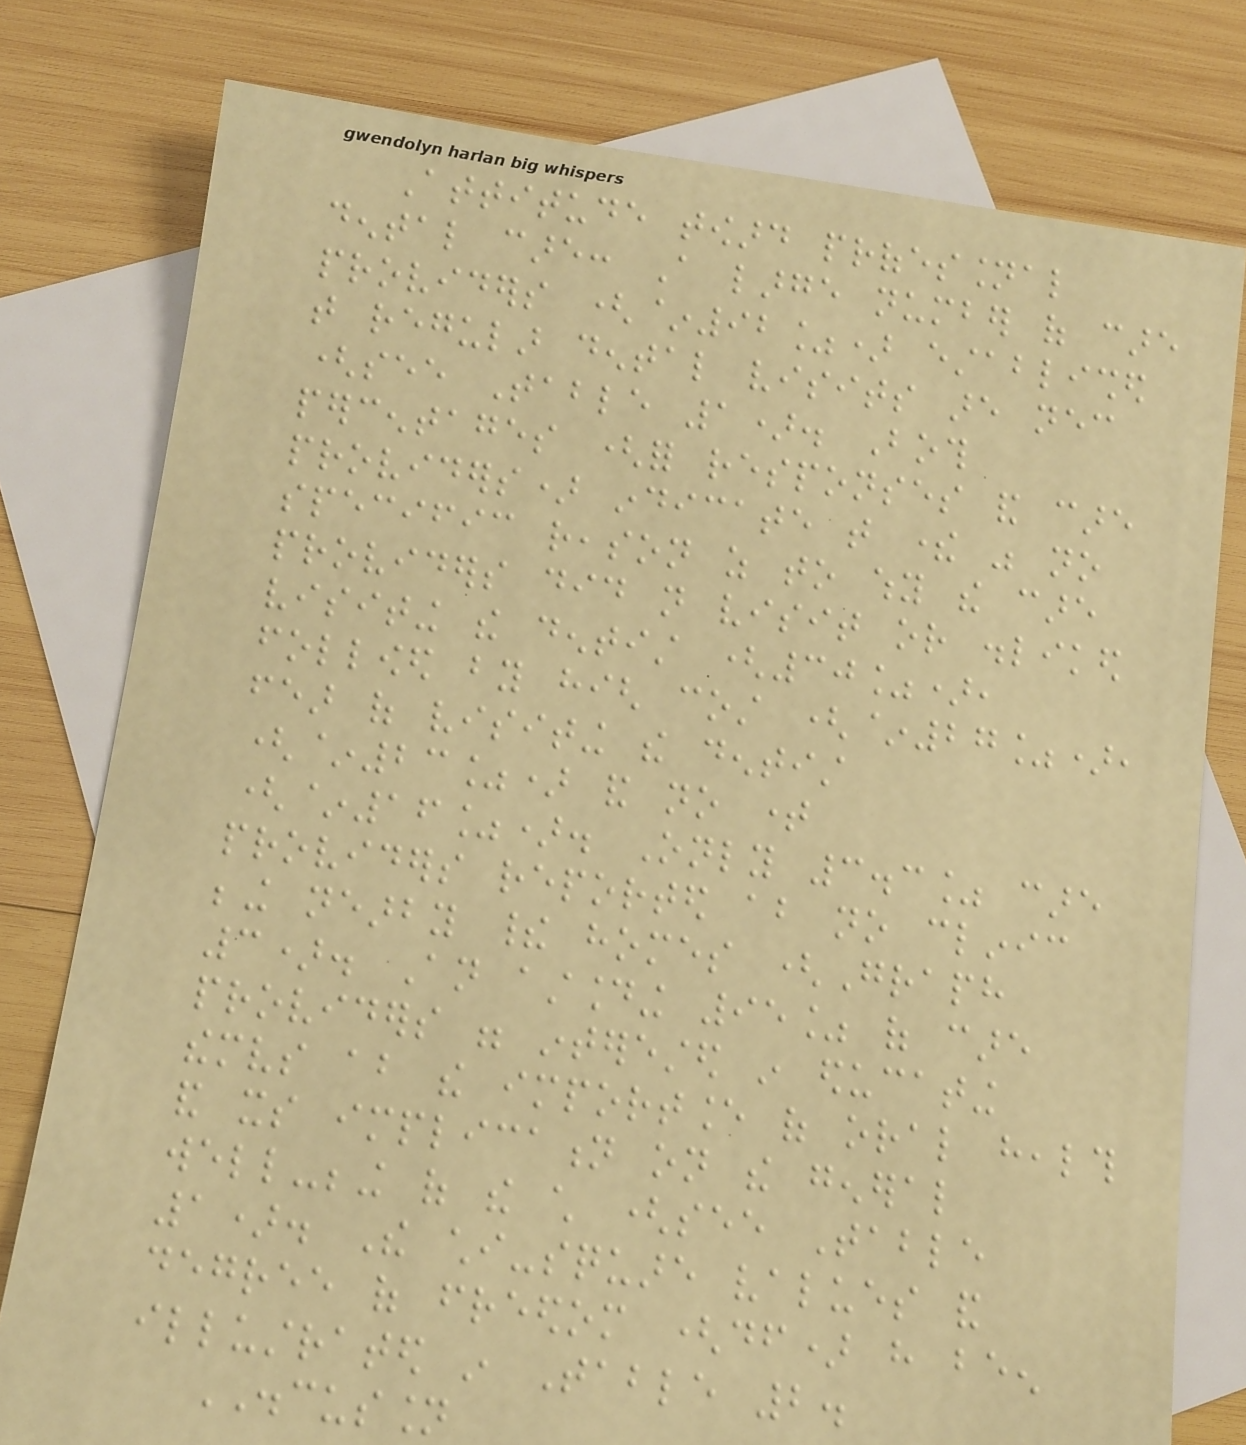Attitude toward professional
dental care: A large number of care
providers (~92%) established
that regular dental visits are necessary
(see Table 1). Both
percentages (for responses and care
providers) indicate that there was no
specific reason as to why the care
providers did not visit or disliked
visiting the dentist (30%),
followed by high cost (~27%),
fear of visiting the dentist
(~23%) and no time
(~16%). Only 3.3% care
providers reported about no clinic
being nearby their homes (Graph
3). An astounding 95% of care
providers were interested in educating
themselves about the importance of oral health
and its implication on the general
well-being of the child (see Table
1). The chi-square values and
degree of freedom (df) have been
illustrated in Table 2.
DISCUSSION
